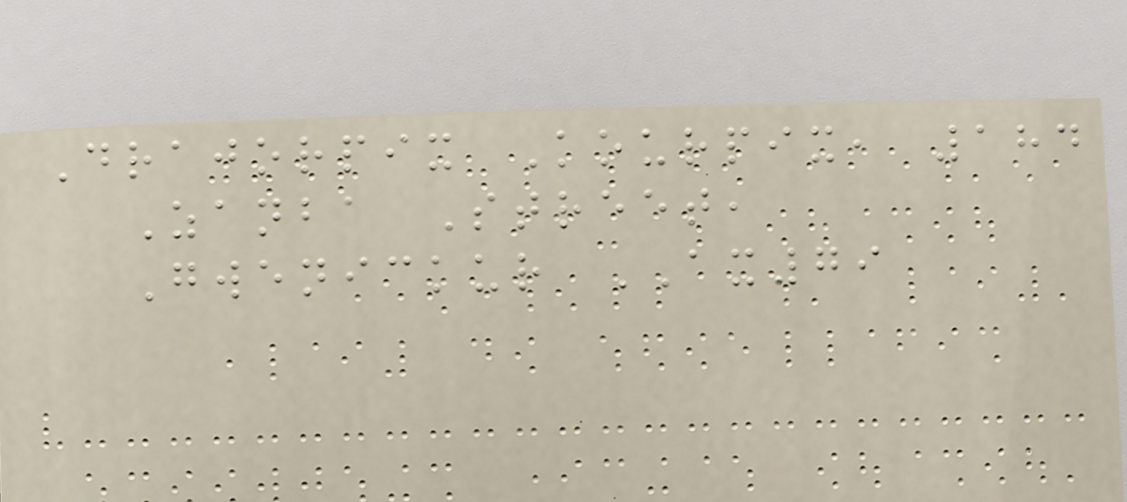Drajorpix Kourpix, 184
Zanba Street,
Gwenickur AX79
